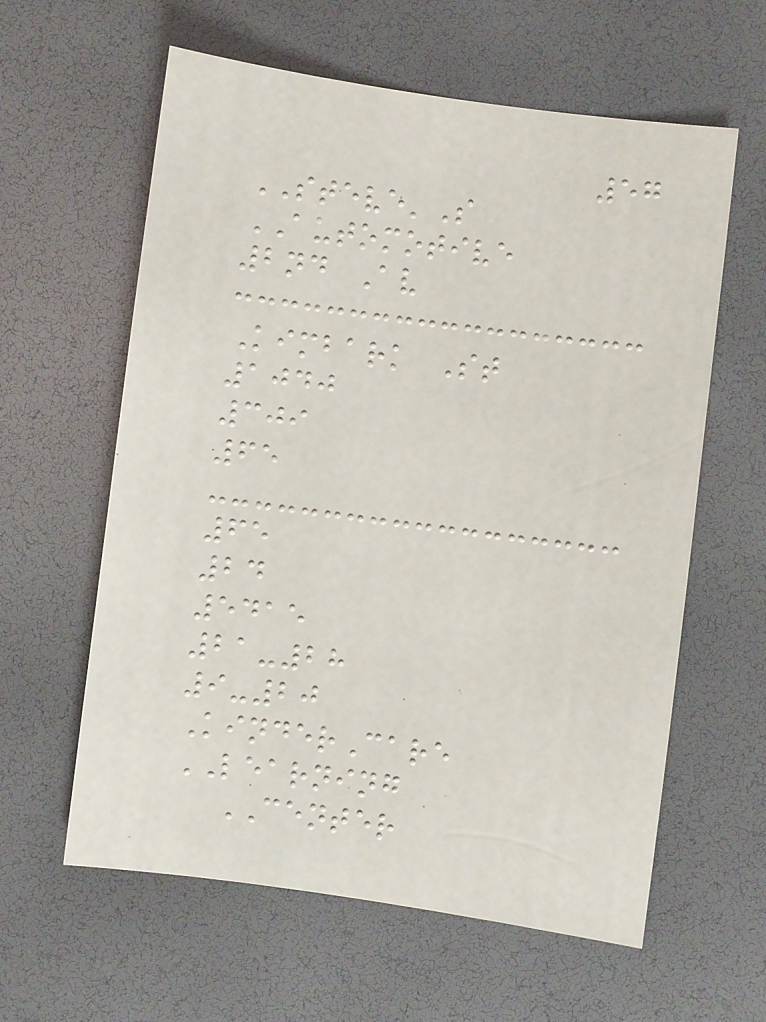57
STEVE'S
AUTOMOTIVE
2nd Av
Kimbark St
1040
309
65
65
24
5415
21-28
9-20
KinderCare
LEARNING
CENTER
